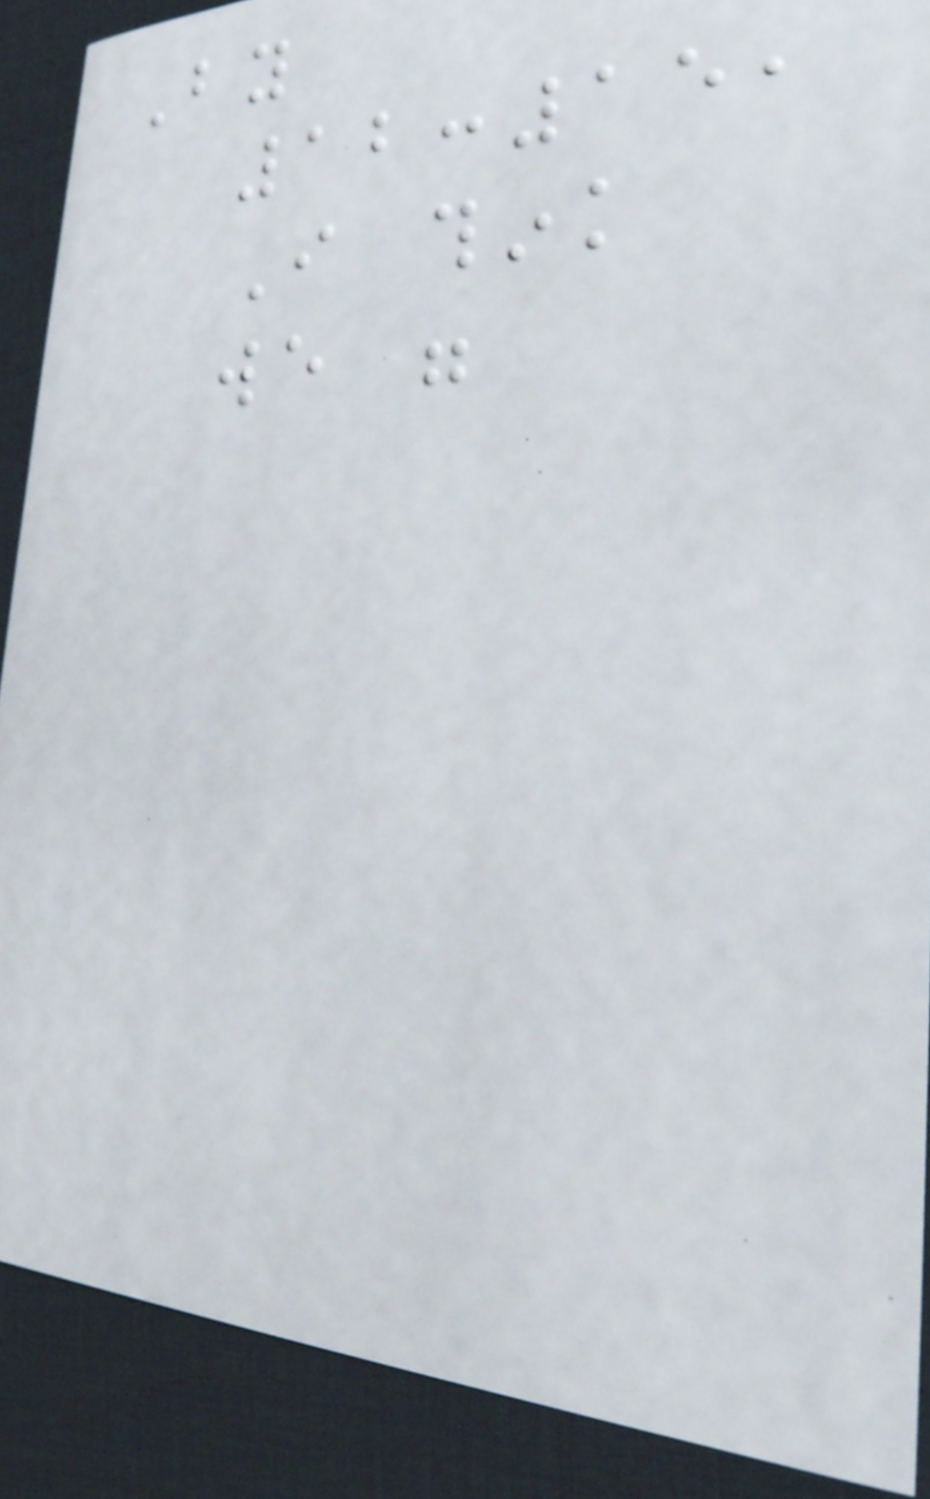By
12:15,
I think
we were
